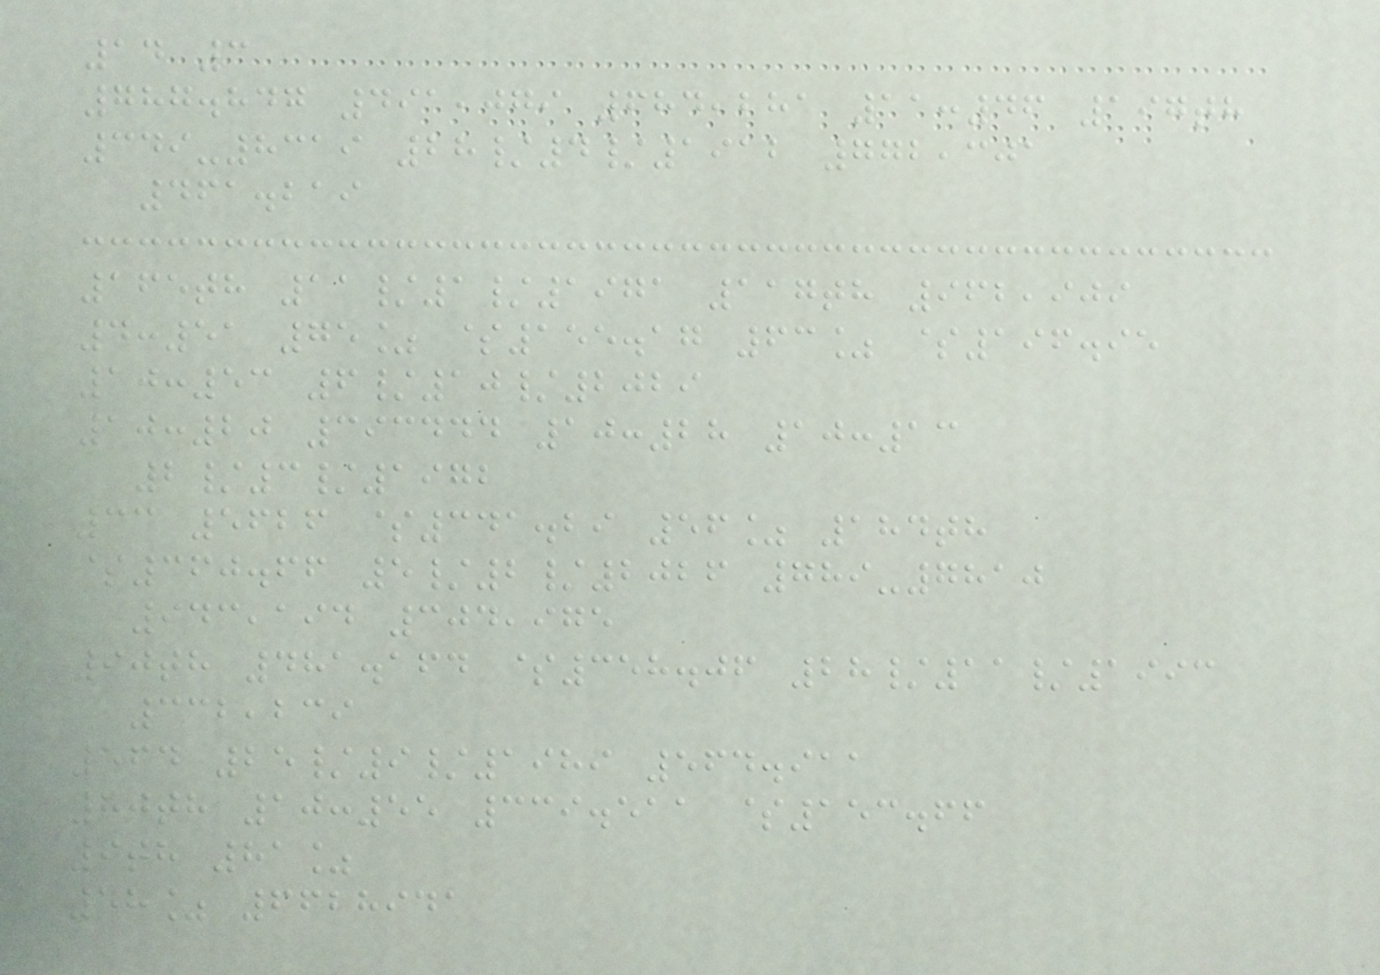14 3
787.847 491,079 684,281 11:46 197th
349-8319 28/4/1912 772,301
461.219
165th 11/1/1971 117th 962,909
4:51 75% $155.17 63% $196.95
10:53 6/10/2029
10:20 393444 10:28 10:13
2/3/1972
33 5626 $341.29 56% 184th
$360.66 5/2/2026 789-7810
943,194 304,975
90th 481.164 $358.06 28/11/1993
332,239
564 25/9/1989 564.911
80th 10:55 339.511 $153.66
9th 81%
58% 6628941
